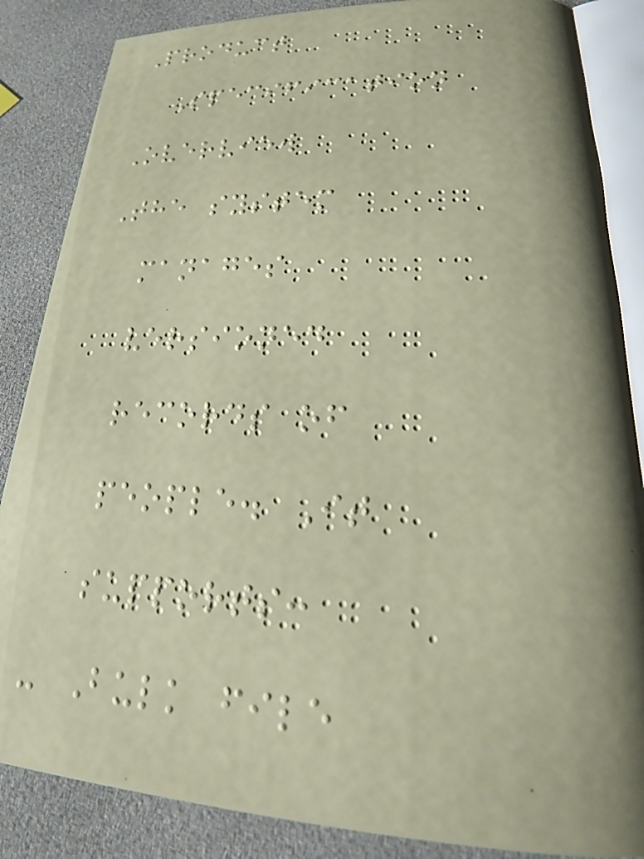Product
Specification
Overview
The system
manages
versioned
records of
people. It
supports:
- Bulk file
